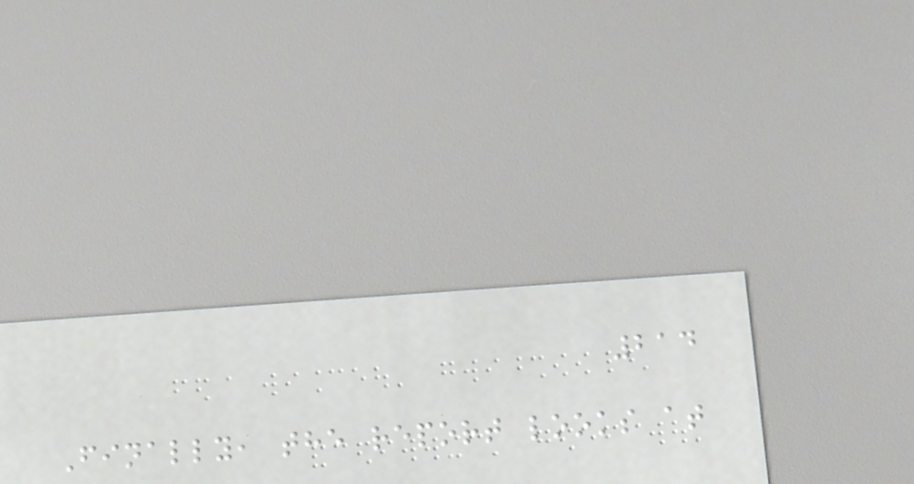214
Finally, the report looks at
